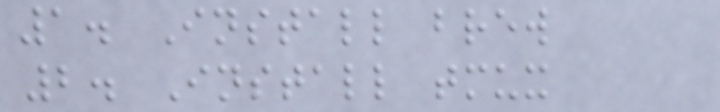1. Install brew
2. Install tmux
